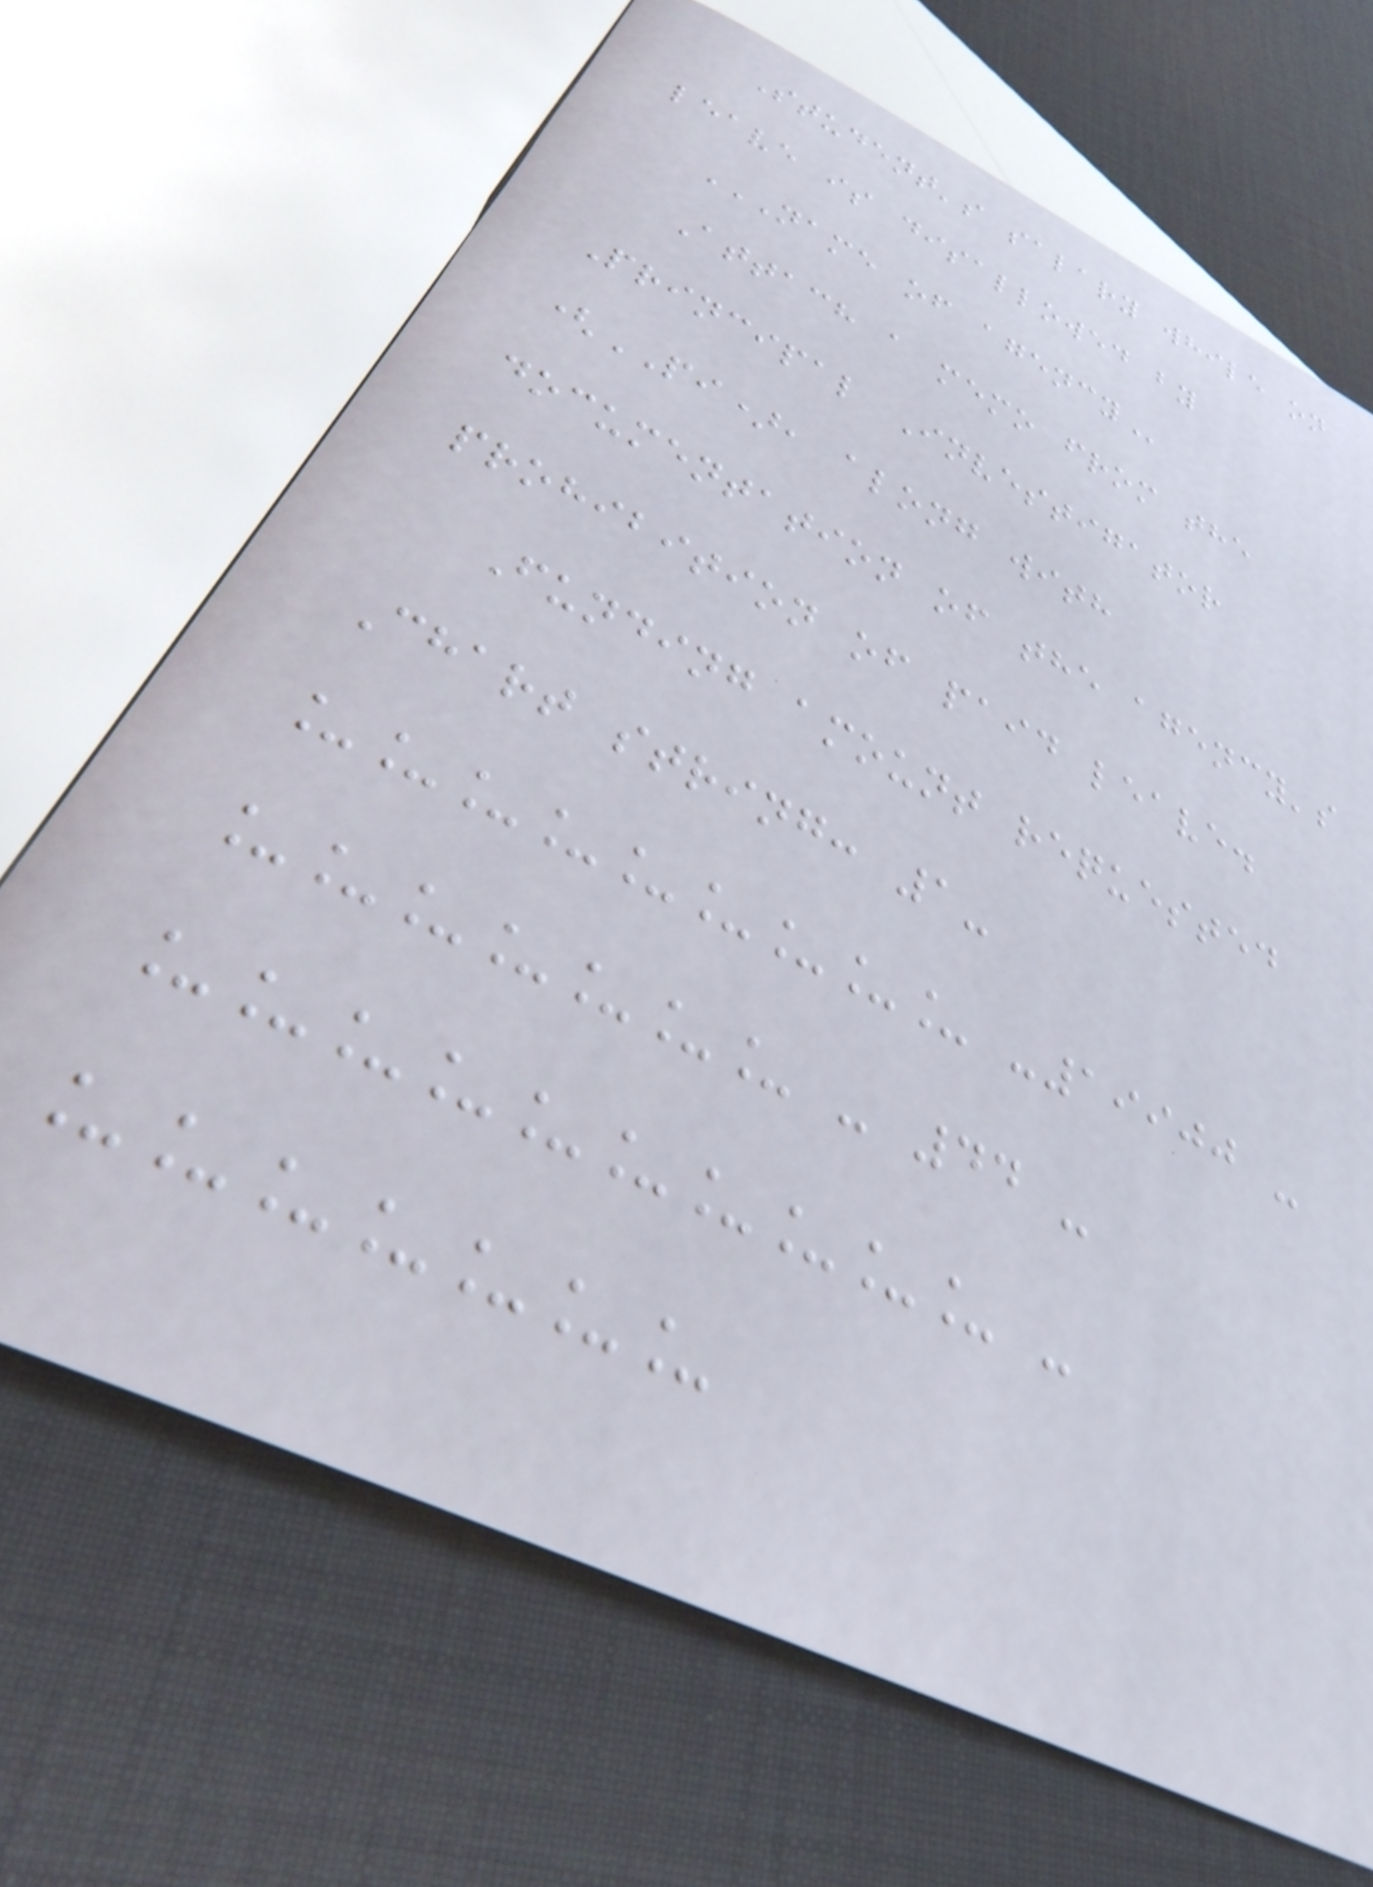Student's salary while on
leave is disallowed by
NAME OF AGENCY
Attach a memo from the
Principal Investigator
(PI), along with
documentation of the agency's
prohibition of paid leave.
Funding amount requested
Chart string: 1-
_________ -19900 -
_______ - 44 -
__________ -
_______
